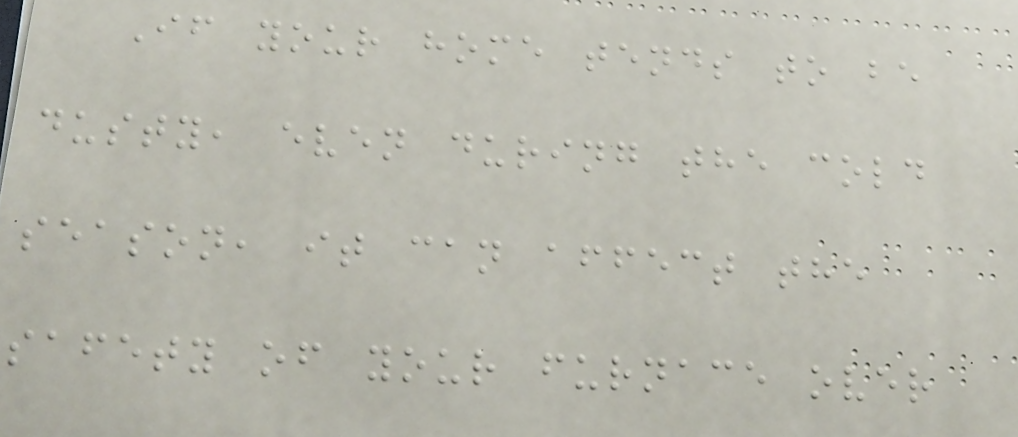If your home tends to be
dusty, even during the cold
season, it can affect the
safety of your furnace over
